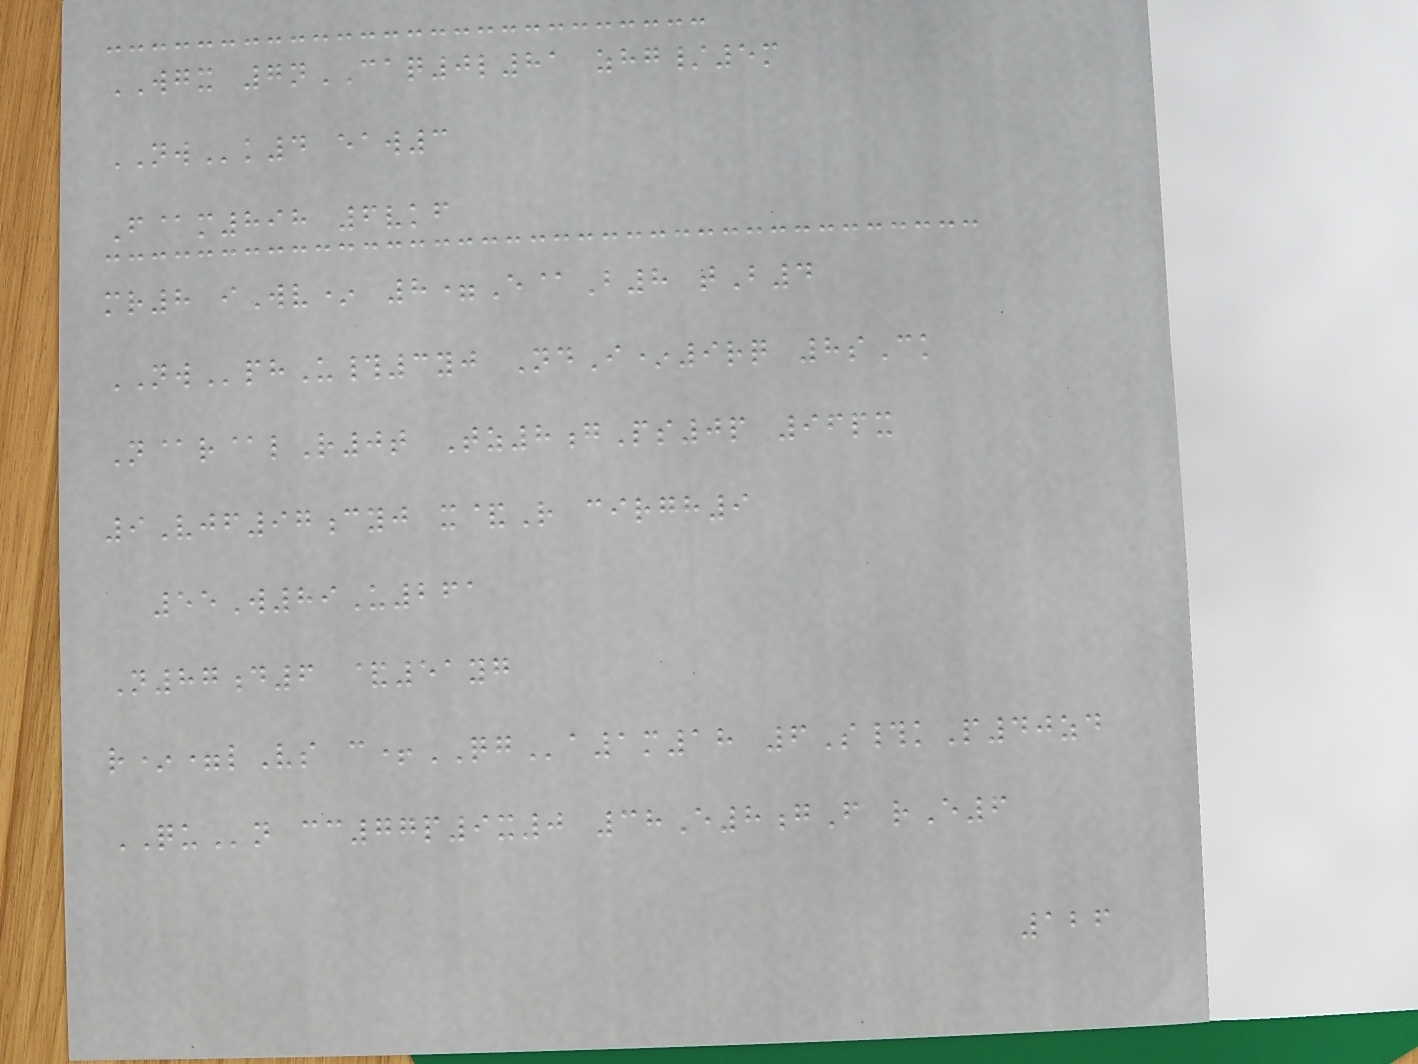WGX 7nCAQ0l81 zhg/5m
NWk4 eaw3
F@m898 6vkf
mr8 iWv* 8=E@B8 tB4
NWphU#3yj NdI*9rq 8sCk
N@r@lR0t Tz8gPs0p 96px
9Vjf97cyj x&R cirgh9
55W89U261
N87d6 &51yg
r*=lVs c+QGa1m18 6S#kP40zd
QUn cc77p9x0 38E8gF rE6
126
